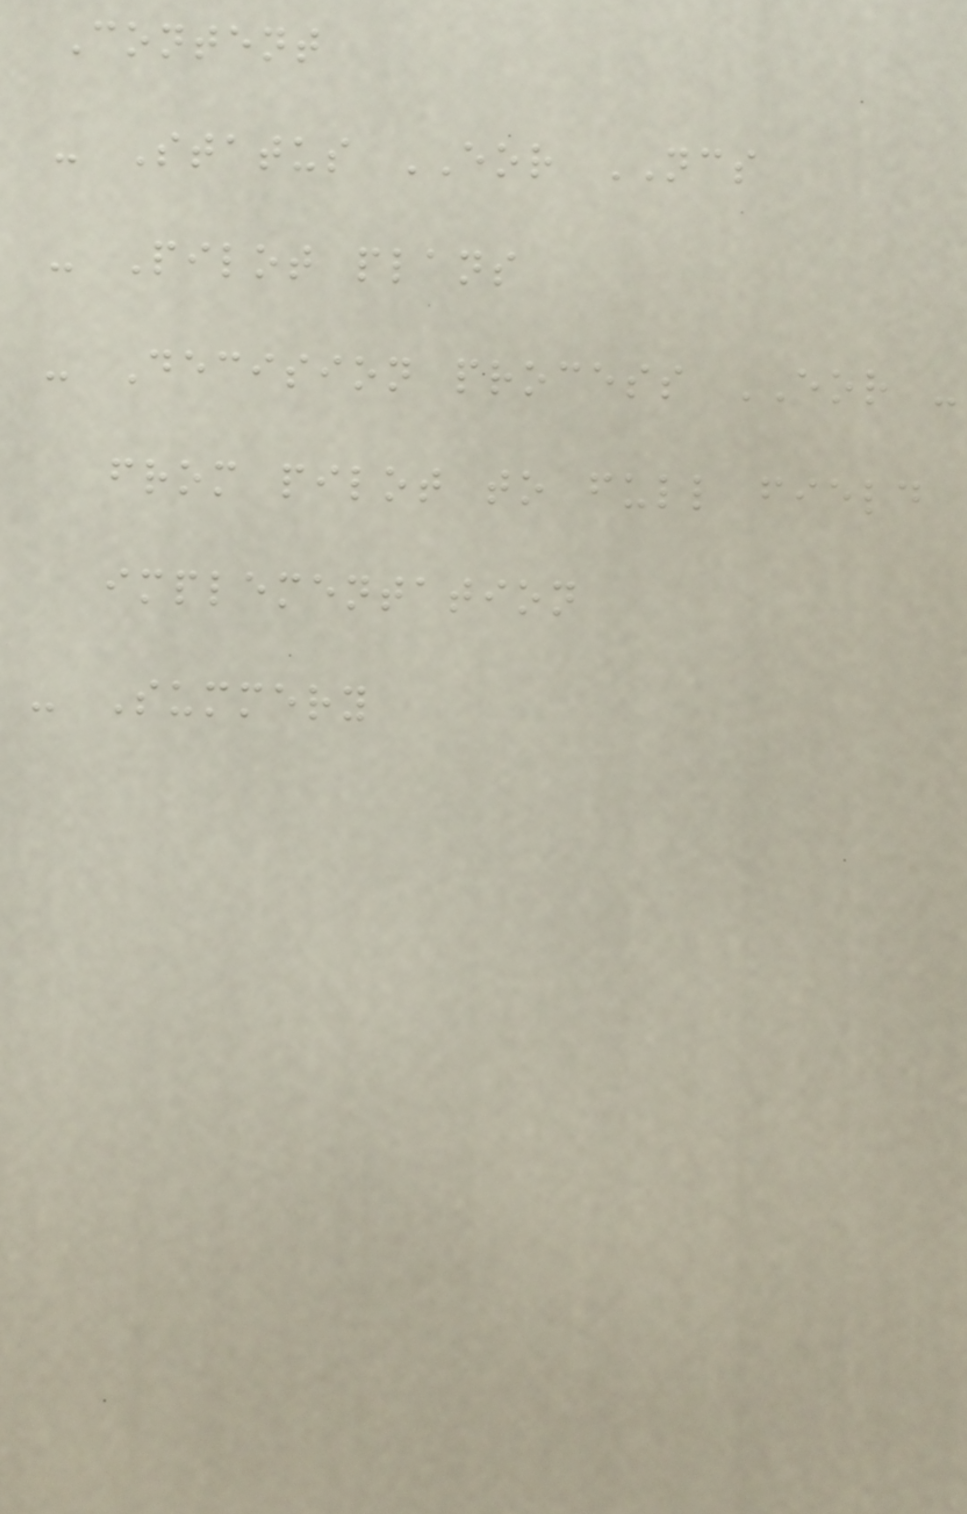Content
- Status EOR NCS
- Pilot plans
- Decision process EOR -
from pilot to full field
implementation
- Summery
